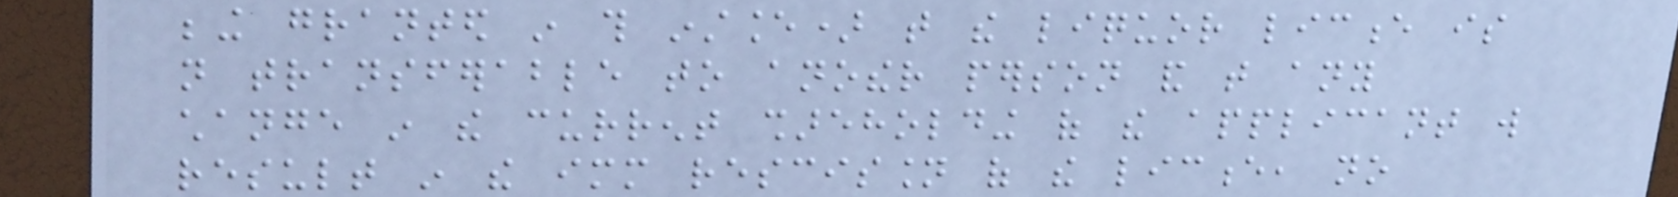being granted in this instance) that the liquor licence is
not transferable to another person and that any
change in the current shareholding of the applicant will
result in the immediate rescission of the licence, no
